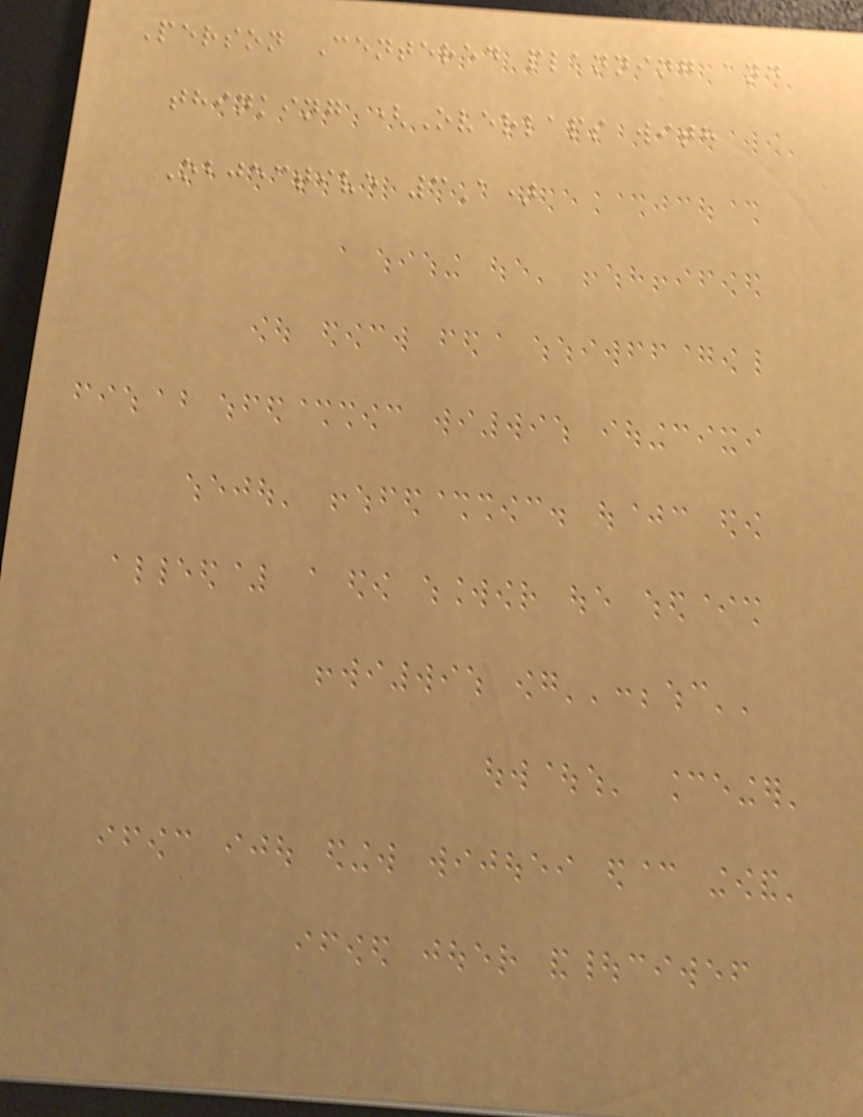Person Centered planning and
thinking (Overlaps with
Objective 3A)
